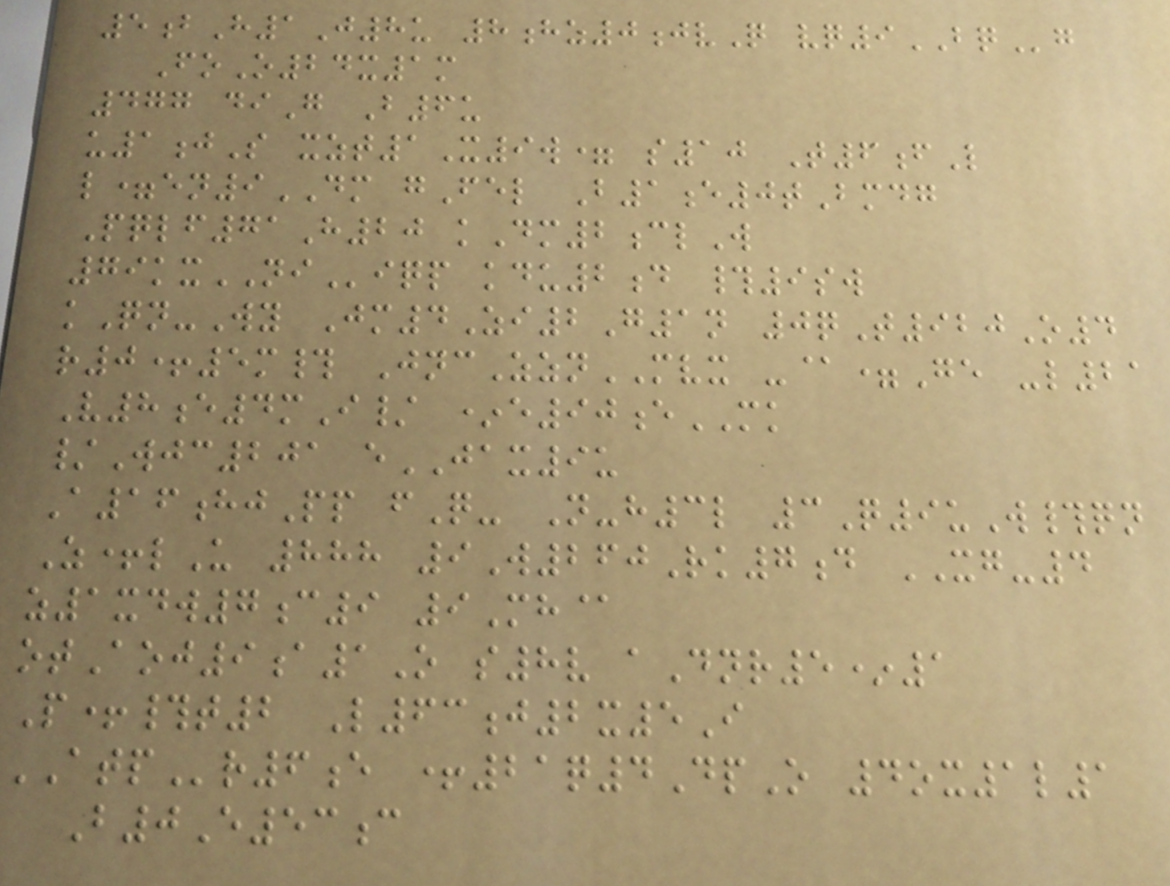5bH1J8u 8hz0jvQ vq9BQg
FoO24x1m
477 diG B6u
u1jS xzt1X9w= s10 T6fL
l=en9DM gFel B1e0tBmdg
Pqlf71H20 kDm2clW
79kxNIiqp kdu2d #9sw
kQn-Wy Jm4Zi2G1n 0qT920O4
r0+5m# JncZznMVX -@=Ge -l21
V8e4mI/ *e90eMK
/Wjc201 eJAX9u
A16hjPp fQ- N-h3l 3Q9uW#qn
Z+lU 888 9W260Rk7d XG-4
z1xdw7c9 9Mh@
otAoj9a1O s8v aDnr5*1
P+#t2 L63j2x5I
ATPr6e +21q4DpO 4ox1l1
B0E53c
